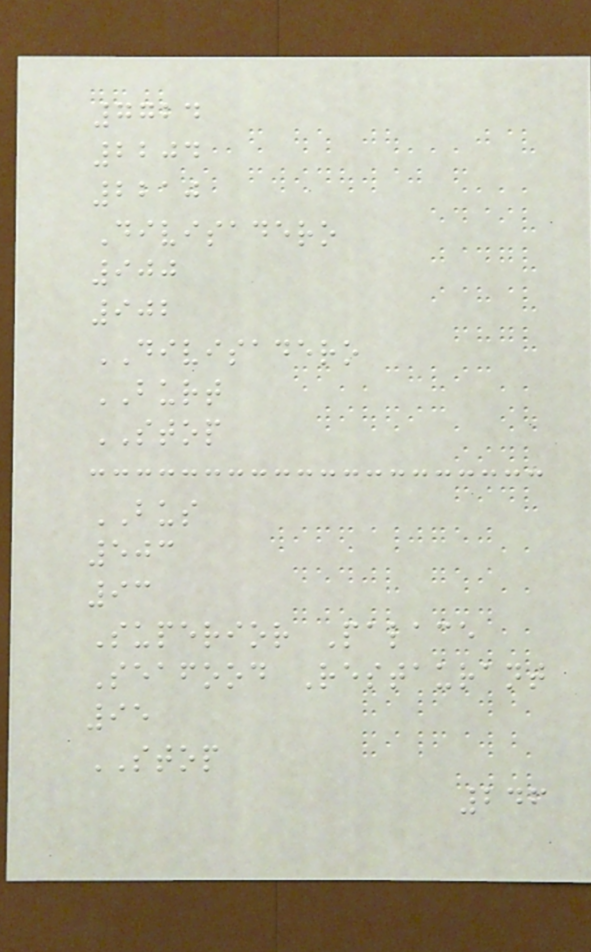7724
2204
2210
Divisadero
900
902
DIVISADERO
BURT
STOP
BUS
503
93
Superior Palace
Seafood Restaurant
95
STOP
246
